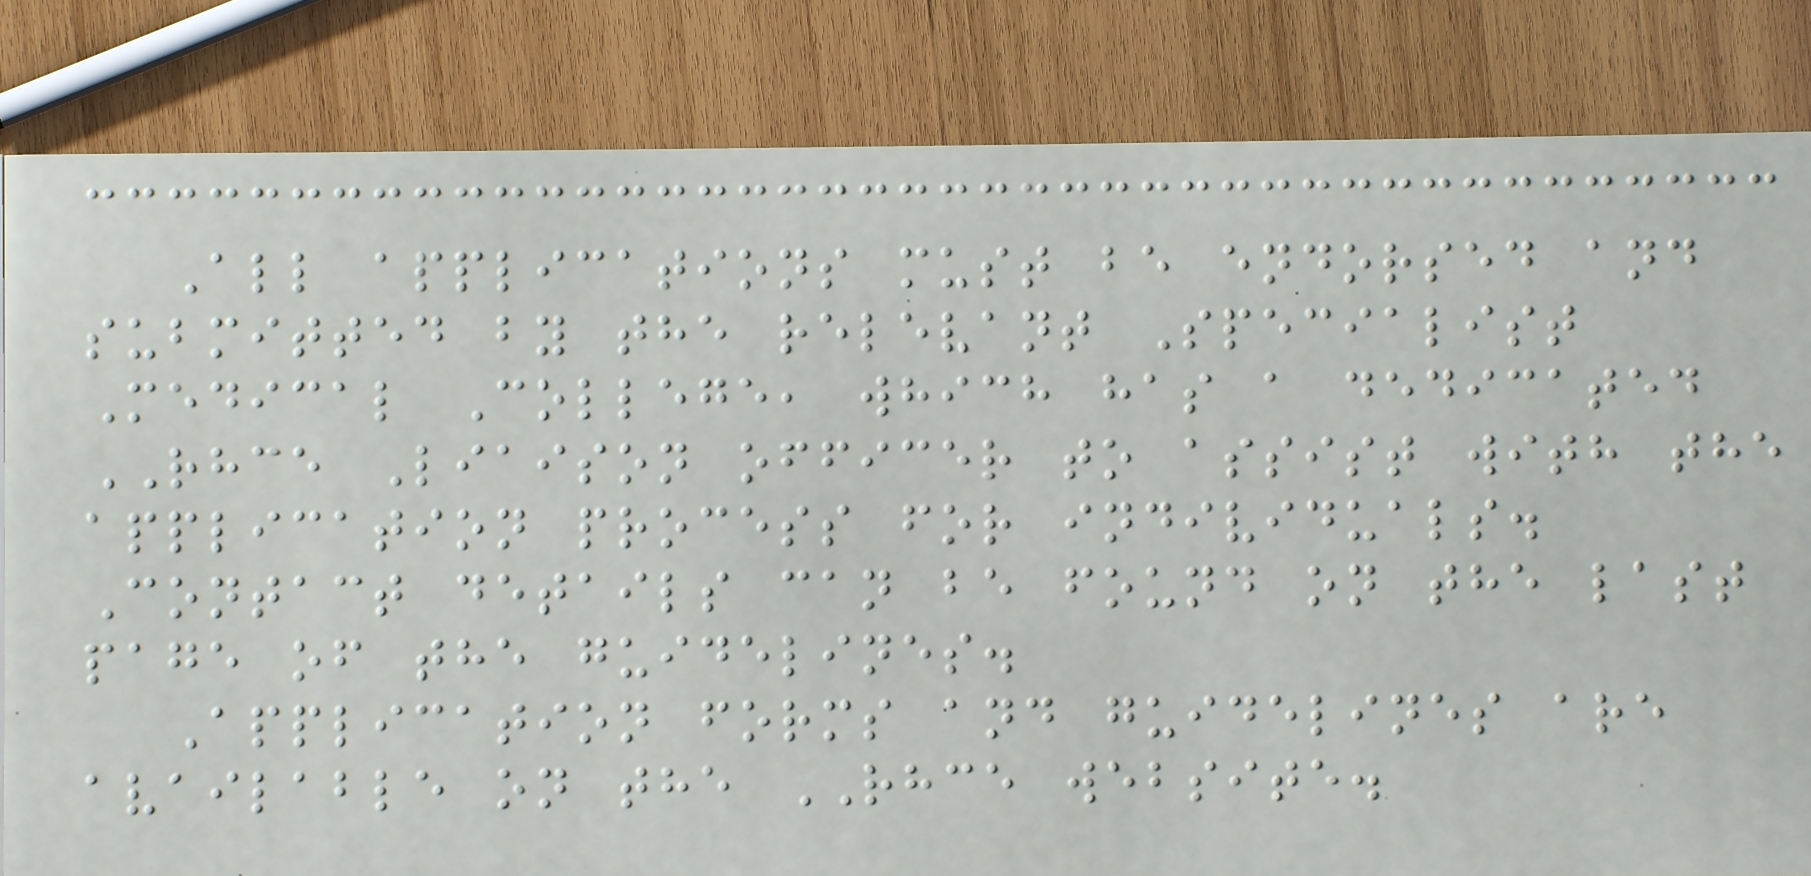All applications must be endorsed and
submitted by the relevant Specialist
Medical College, which has a dedicated
RHCE Liaison officer to assist with the
application process for individuals.
Contact details can be found on the last
page of the guidelines.
Application forms and guidelines are
available on the RHCE website.
